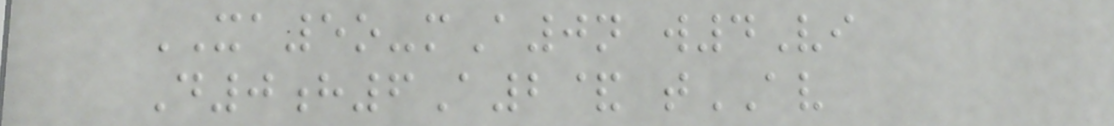XA5o-mA0n w4Vi
D0h6A2& tAV
